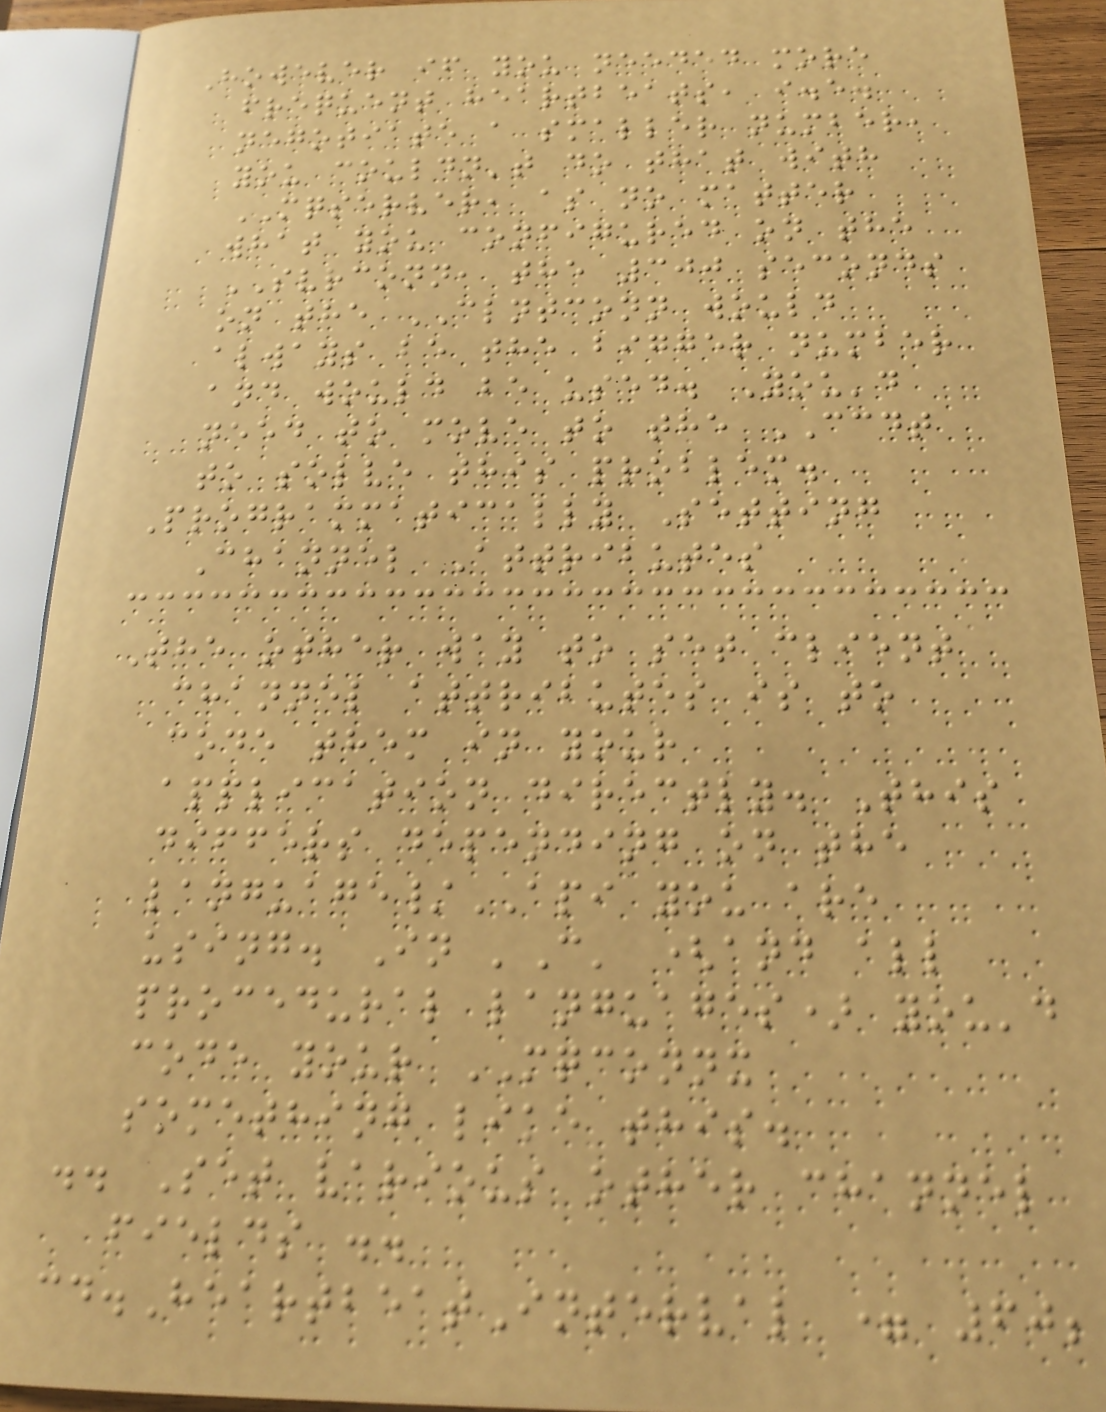However if you needed more
frequent heartbeats, i.e.
negotiate a smaller number,
you couldn't do that with
MQSERVER, as no matter
what you configured on the
SVRCONN, the 300 seconds
on the CLNTCONN would
always be the bigger number
and would be used. You'd
need to move to the CCDT
to solve this problem.
Programmatically Setting
Channel Attributes
The other way to set client
channel attributes is to
code them in your
application directly. This
differs depending on the
language/API you are
using. In 'C' (and all
procedural languages) you'd
code your MQCONNX
something like this.
.. Set various other channel
fields ..
cd.HeartbeatInterval = 60;
